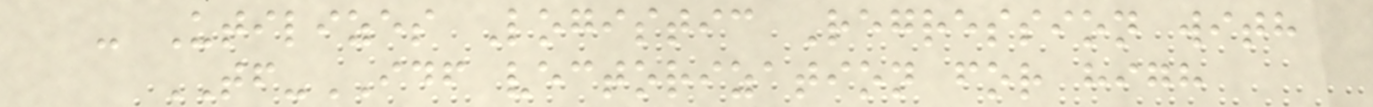- Utilizes Logistic Regression with
TF-IDF vectorization for high
